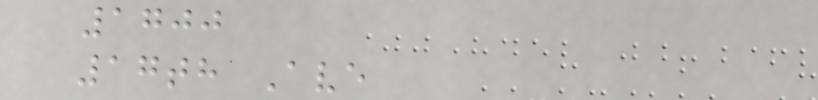1700
17th Ave
